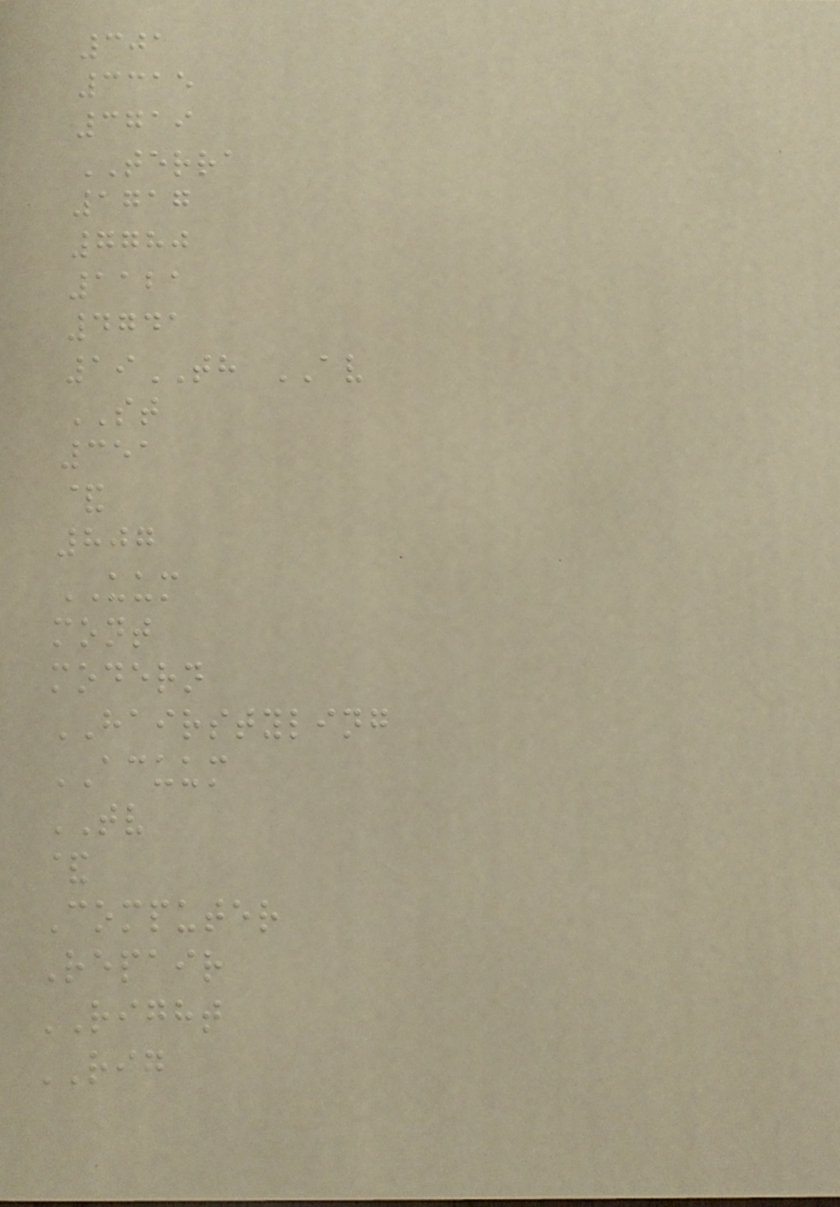301
3315
3719
TERRA
1717
7780
1121
4741
19TH AV
ST
351
&
807
UUM
mont
modern
HAIRSTYLING
ACUUM
TV
&
Computer
Repair
RIGHT
RIG
